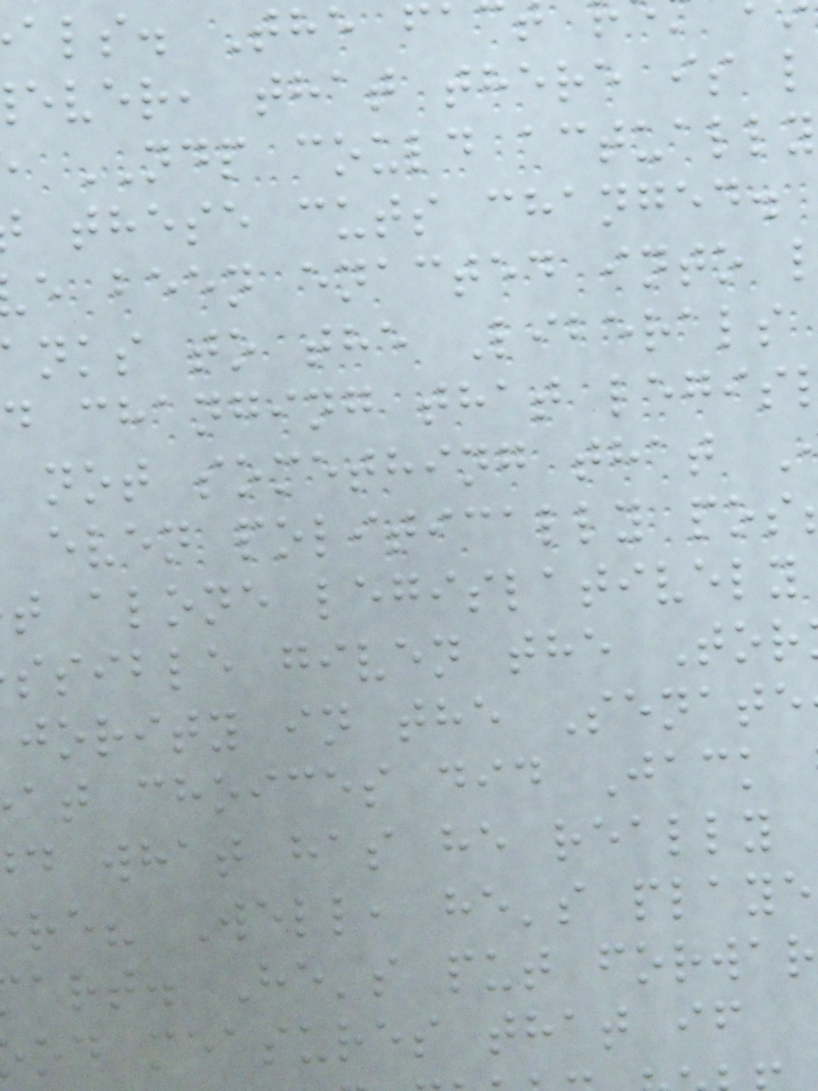als. The f
ever, that there is l
NDP could actually
these cuts changed.
e been enacted into
nks to the Liberals
d changing that legis
not something that
even politically pos
t alone legislatively
ssible given the Tor
jority in the Senate
at choices did Jack
d what has he really
re? Well, he's playe
art. He's put forwar
od measures that if
